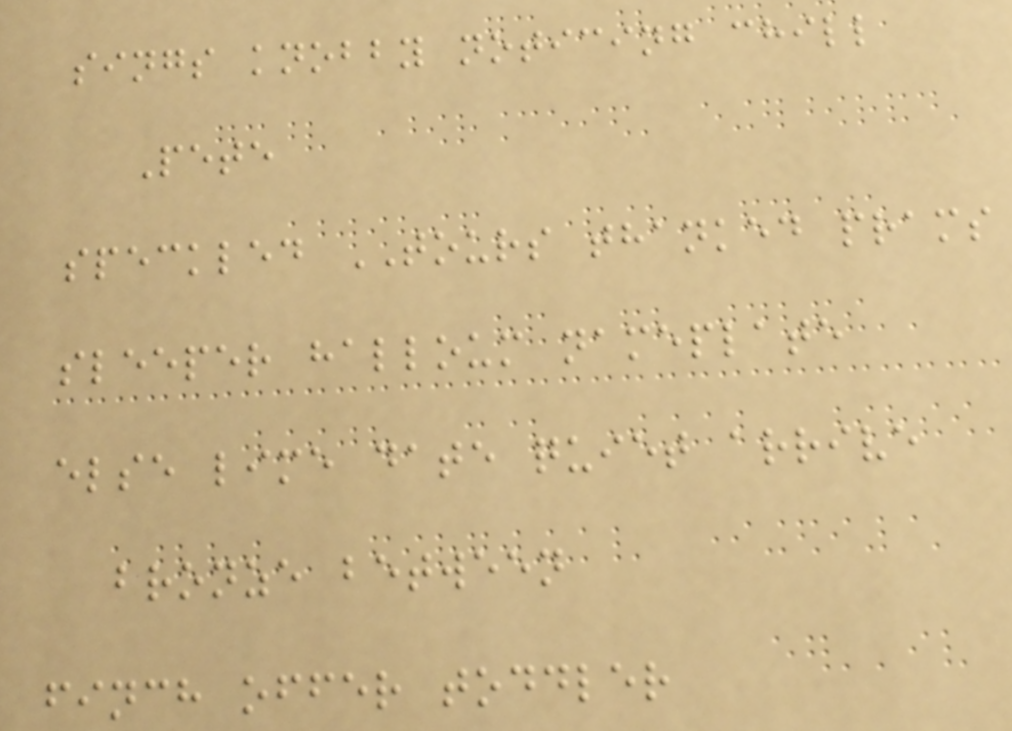sings knobby noticing chill
Pete
speckled TOURS thanked prams
sleeper halloum nameplate
else lime date quiet arrive
bronze between
finch offer toddler
